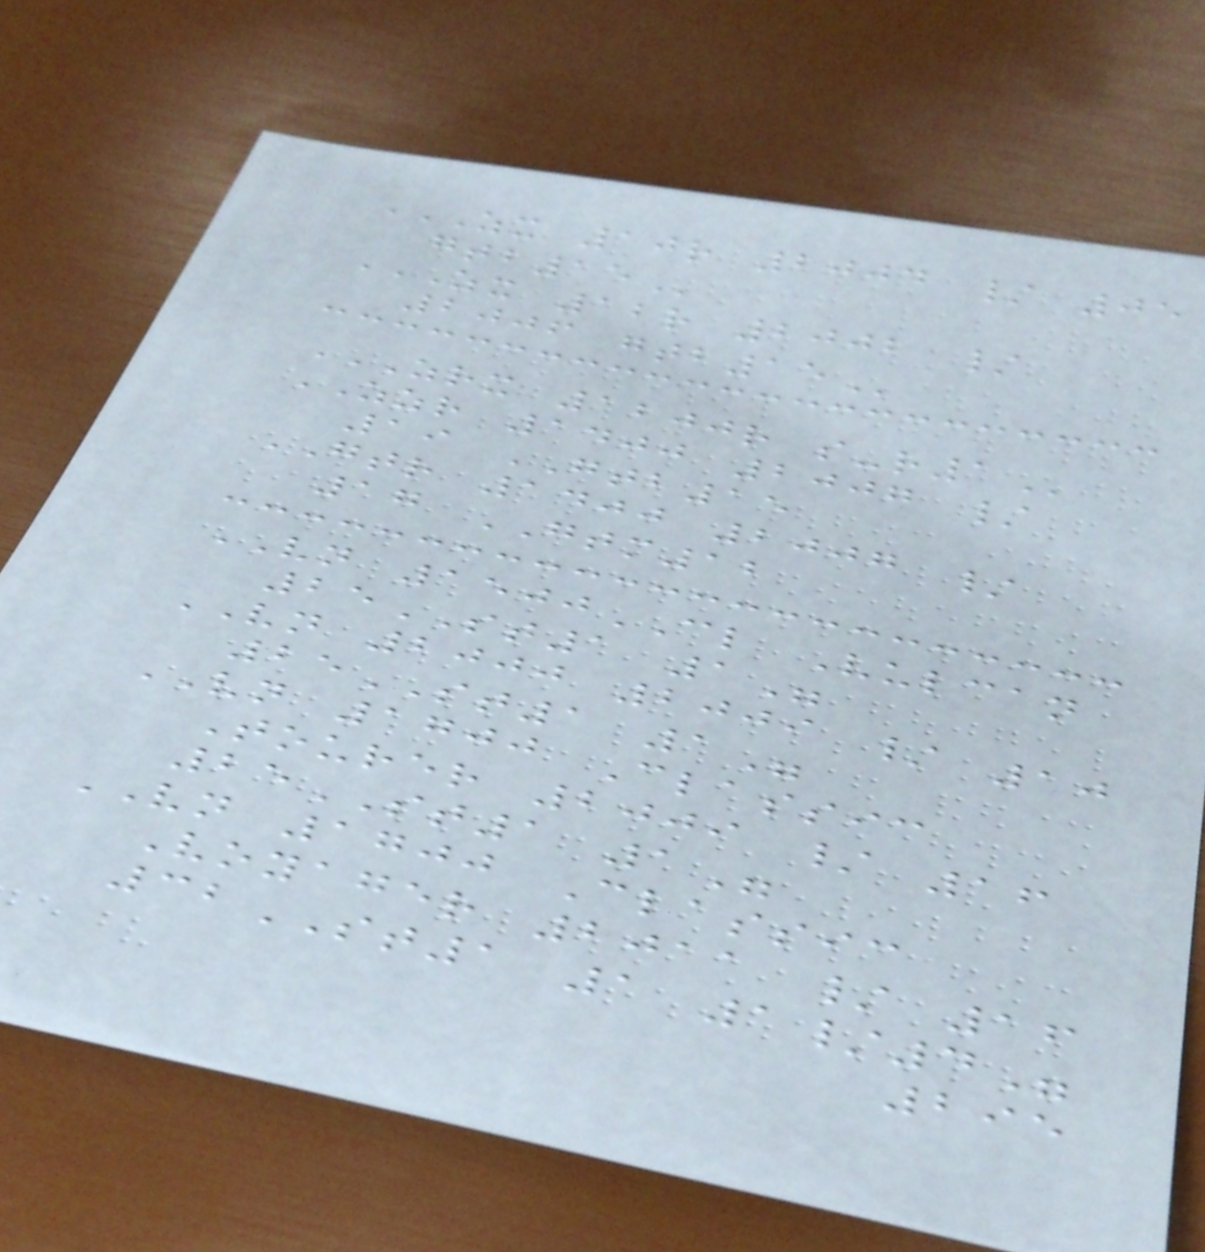ZX 10R 2004 / 05
GTB15
ZX 12R 2002 /
2006 GTB15
ZRX 1200R S-R1
ZZR 1400 2007 /
19 GTB15
GTR 1400 2007 /
17 GTM12
VN 1500CL Vulcan
25ST1 1"
VN 2000 2009 / 10
25ST1 1"
VN 1700 Classic
Tourer 2009 / 16
25ST1 1"
VN 1700 Classic
Voyager 2011 / 16
32ST1 1 1/4"
295
